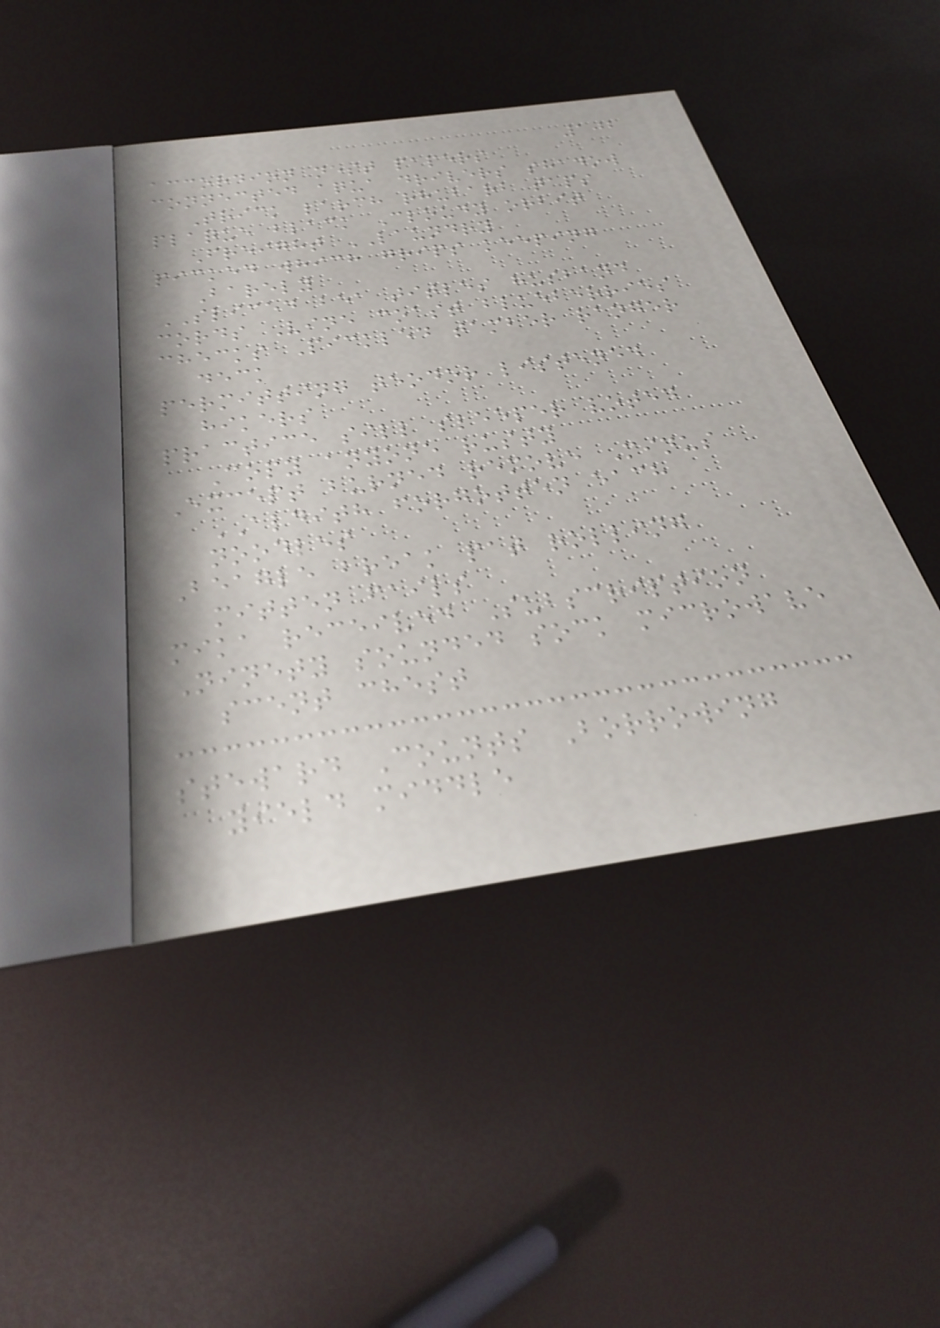102
accordion nest papers
connected aqua drivers shadow
Trick larch rhubarb taps
plaque black Cloudy orbit
Freight LAUNDRY
picked which grips keeping
Barely
SLICED bea titles husband
cords Vine coast blueberries
checks Pickled tamber ranger
deck
permitting teodor listened
hikers
practice sill sleeper voted
Copy anyone rusty
Except burned remove Minus
ALDITH forgotten each
noodles
Beagle break pat rolling
mitten fails
mika received Subscription
Ninety sounded sock microwave
scent chest
steward Counts Borrowing
yield middle
